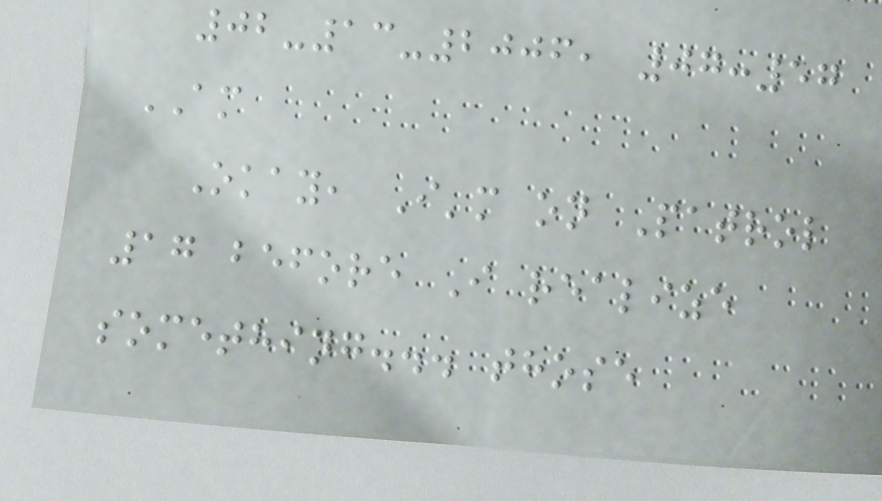02-13-2006, 07:57
AM
Okay, I'm on Patrol
17 before I realize
something... those
